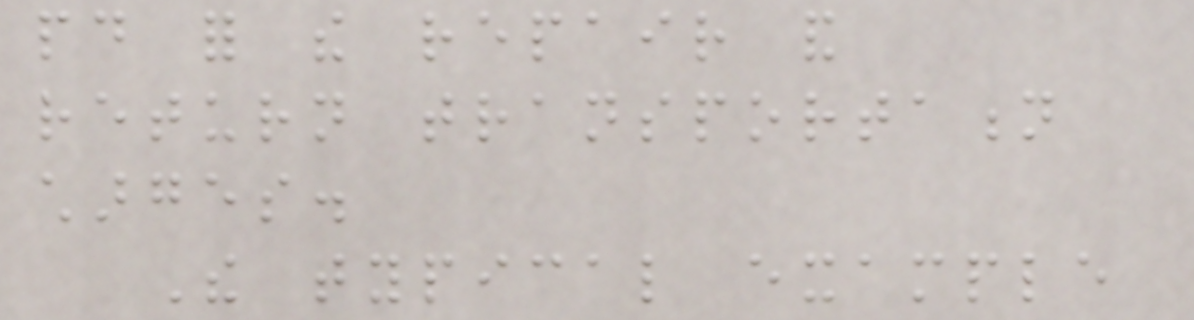paid for the repair and
return transportation
charges.
The typical example
